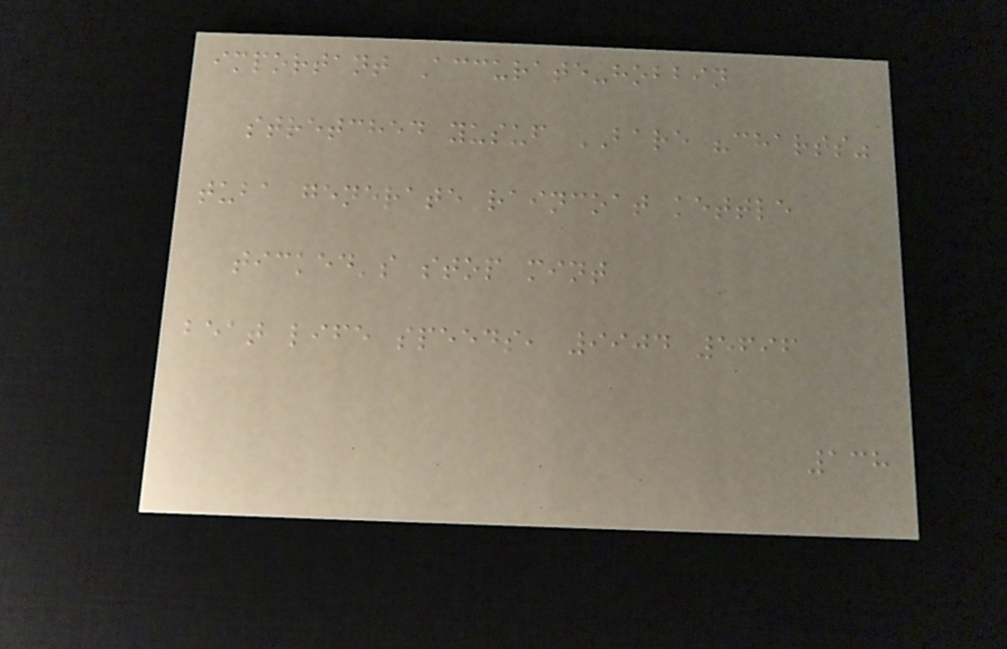important Accurate-hobbin
stretched yusuf BARE "charts"
tuba generate raincoat kettle
ticked's stop mint
beat life speeds, 9904 5696
138
